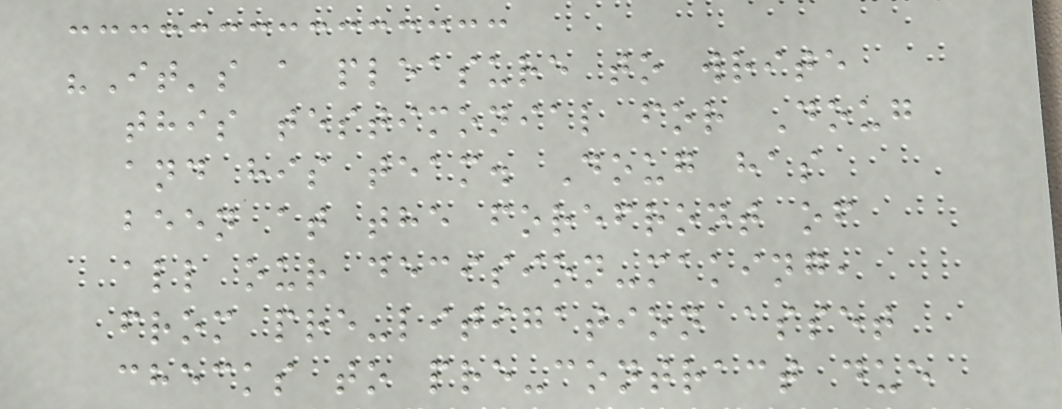"It's a pleasure to write
this testimonial for Doug
and his team. Doug has
been at the forefront of
all our decision-making,
from pre-litigation asset
checks to pre-contract due
